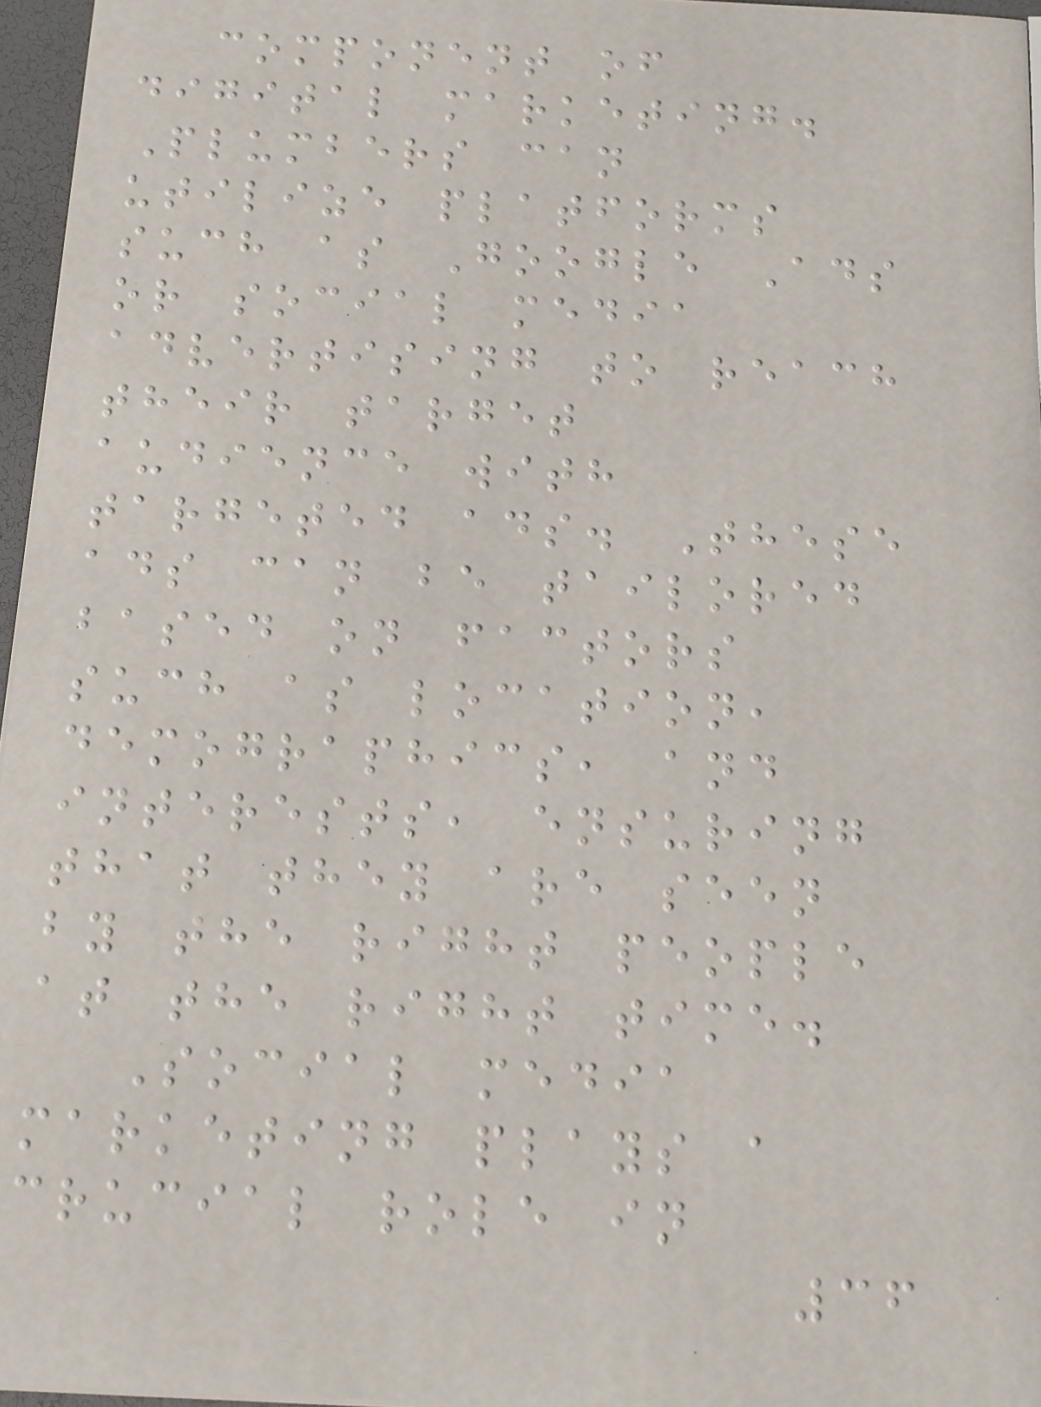component of
digital marketing.
Plumbers can
utilize platforms
such as Google Ads
or social media
advertising to reach
their target
audience with
targeted ads. These
ads can be tailored
based on factors
such as location,
demographics, and
interests, ensuring
that they are seen
by the right people
at the right time.
Social media
marketing plays a
crucial role in
36
